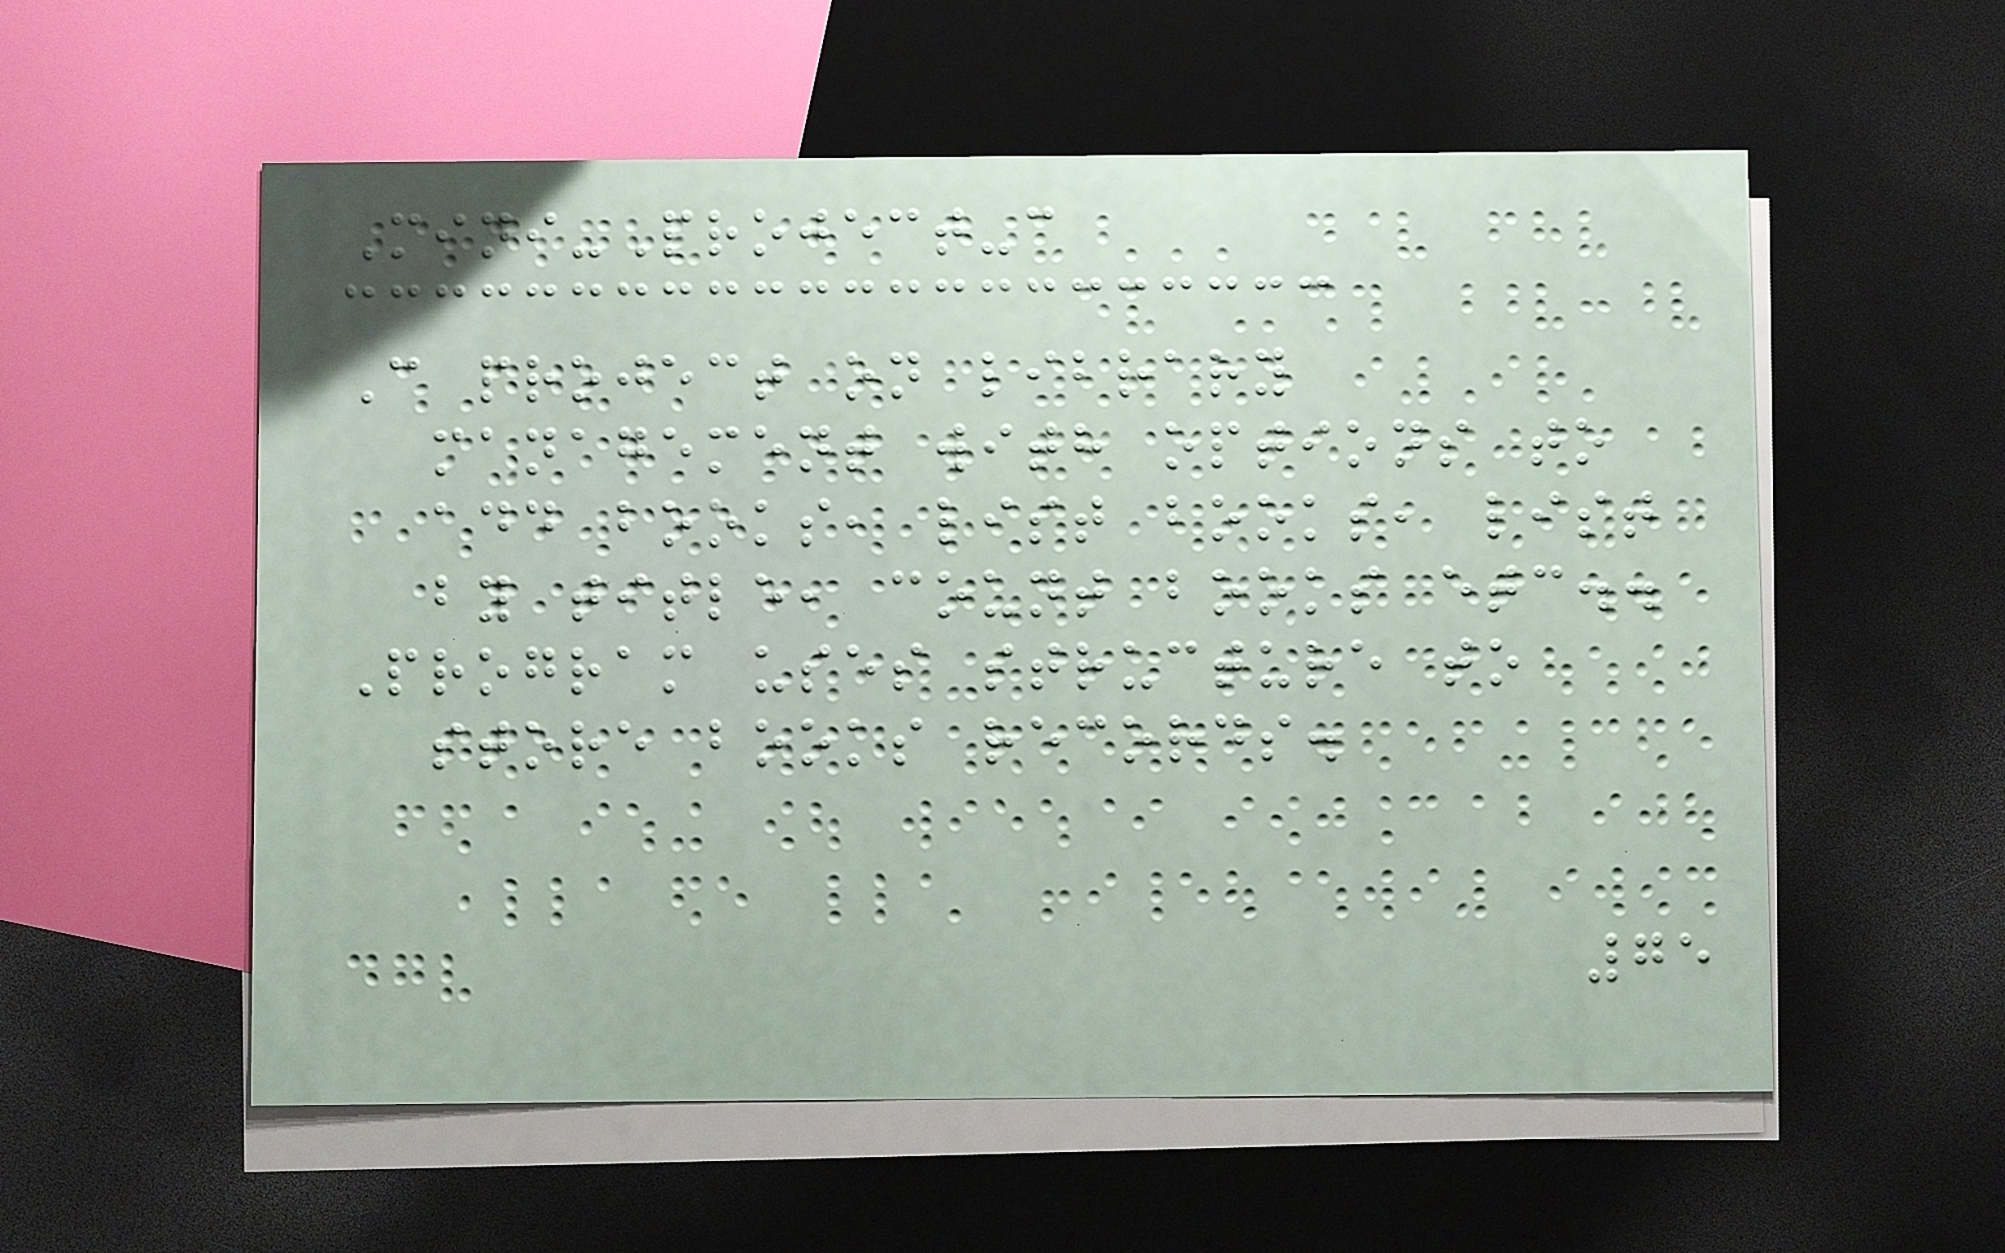Mini-Project-c
C project on library
management with options to
add books, list books, list
by title, count books etc..
Program uses structure to
store books records.
75
